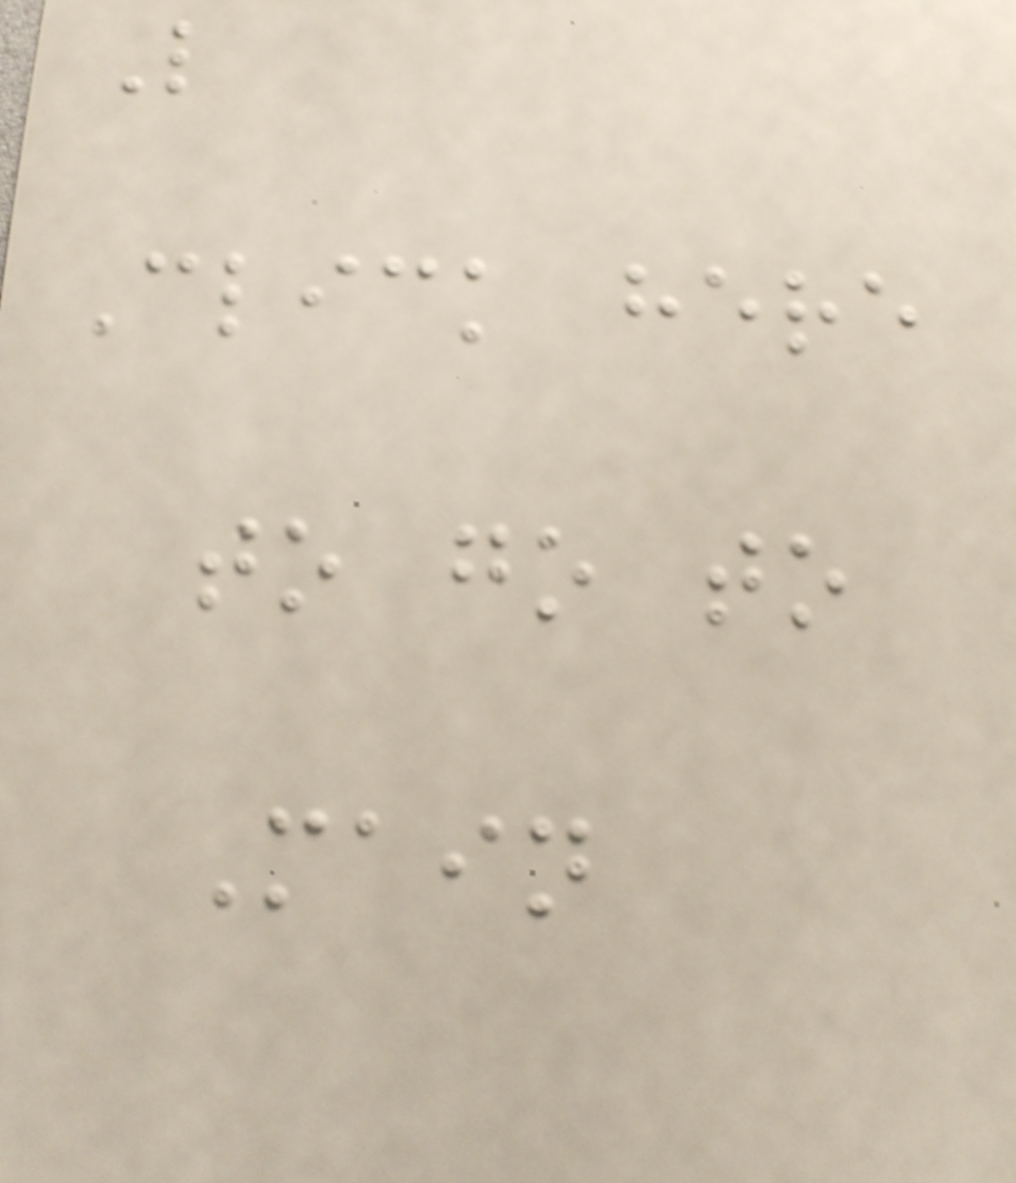L
Click here
to go to
Main
